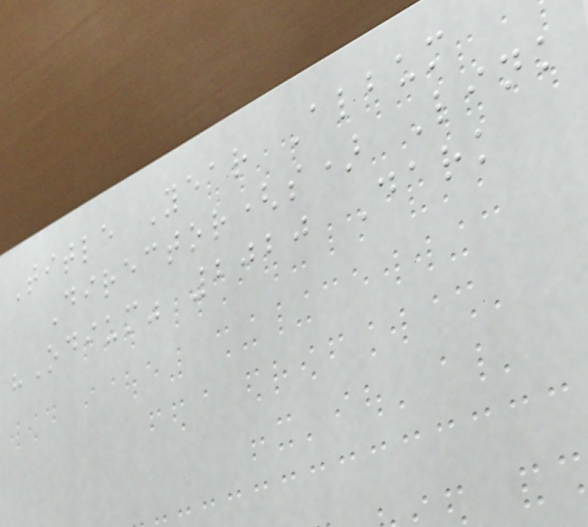Title Year Album
Director(s) Link
"Odium" 2020 Dark
